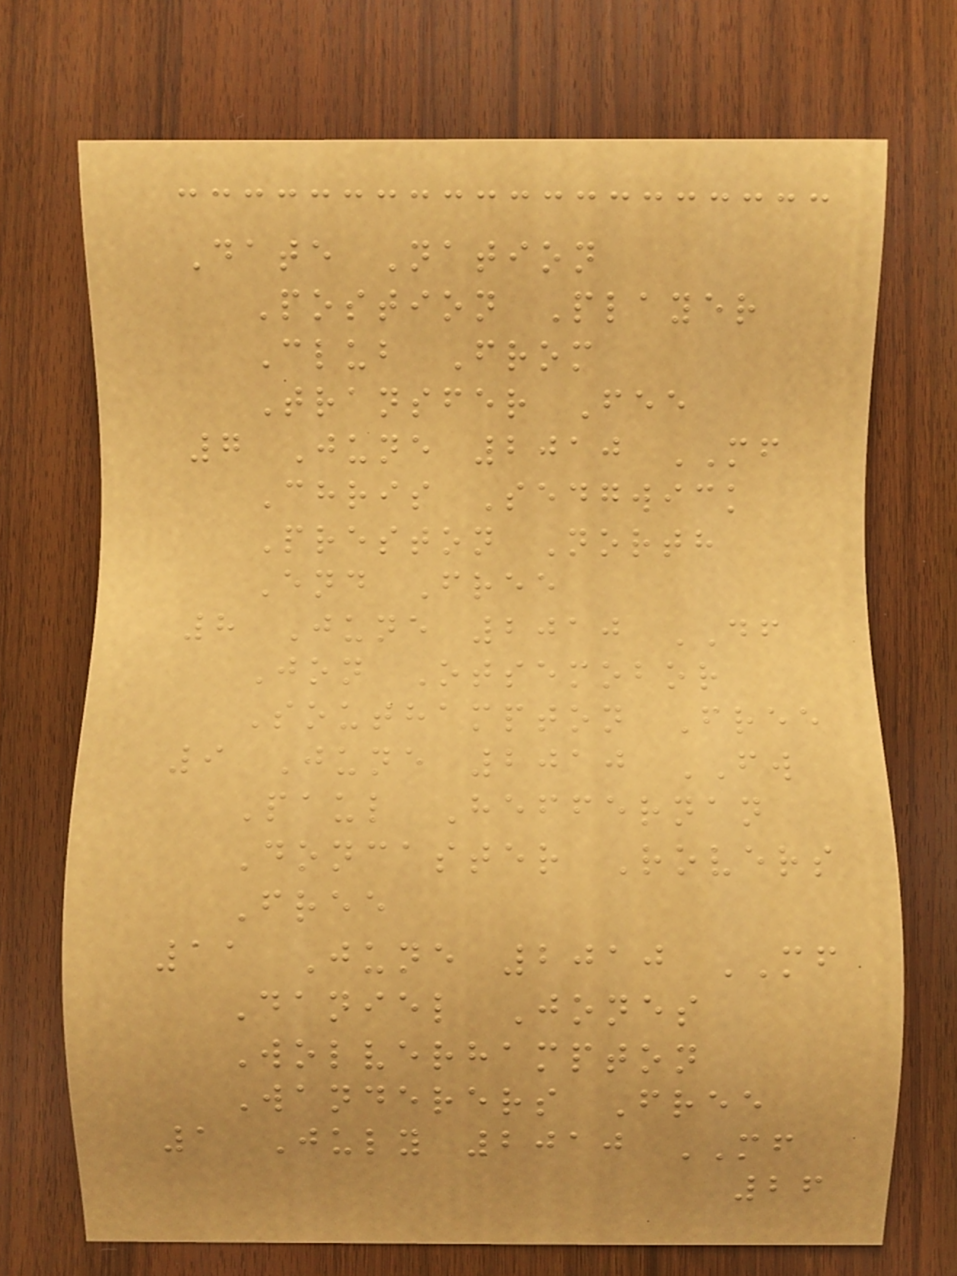Date Nation
Postion Player
Club From
Transfer Fee
7 June 2010 MF
Chris Sedgwick
Preston North
End Free
8 June 2010 DF
Jon Otsemobor
Southampton Free
9 June 2010 FW
Paul Heffernan
Doncaster Rovers
Free
11 June 2010 MF
Daniel Jones
Wolverhampton
Wanderers Free
1 July 2010 MF
26
